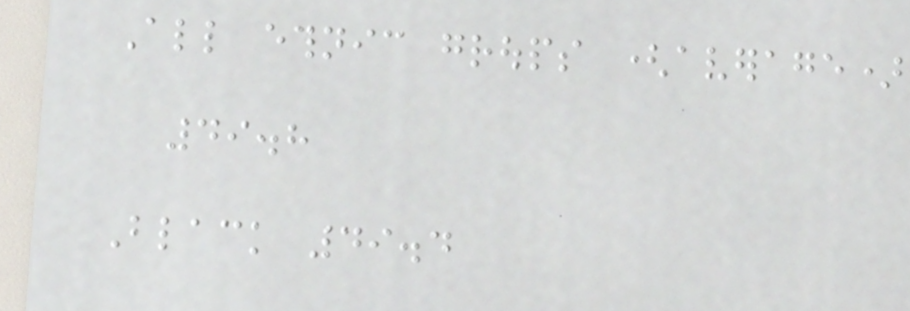All ethnic groups (average)
49.8
Black 49.4
